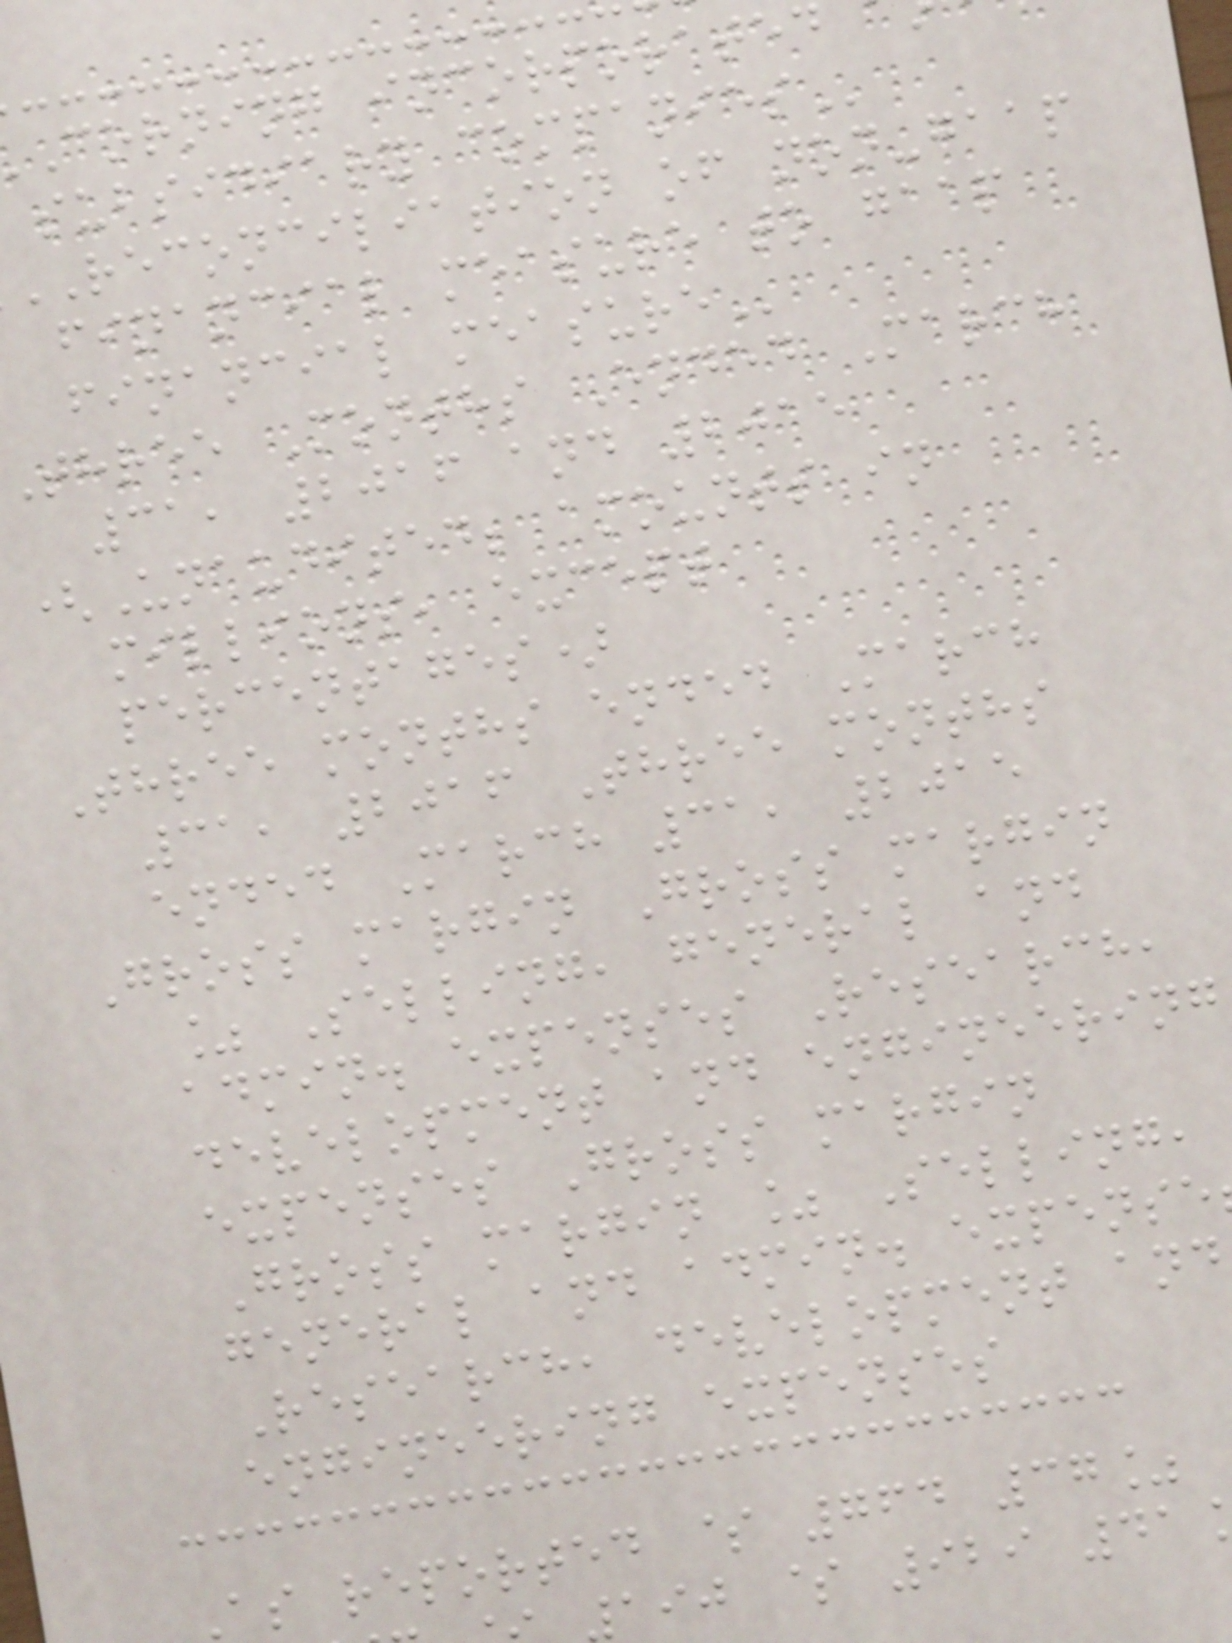corning incorporated
subsidiary
RECONCILIATION of non-gaap
financial measure to gaap
financial
three Months Ended March
31, 2016 and 2015
(Unaudited; amounts in
millions, except
percentages)
Three months ended March
31, 2016 Three months
ended March 31, 2015
Gross margin Gross margin
% Selling, general and
admin. expenses Research,
development and engineering
expenses Gross margin
Gross margin % Selling,
general and admin. expense
Research, development and
engineering expenses
as reported $ 764 37%
aij $ 929 41
